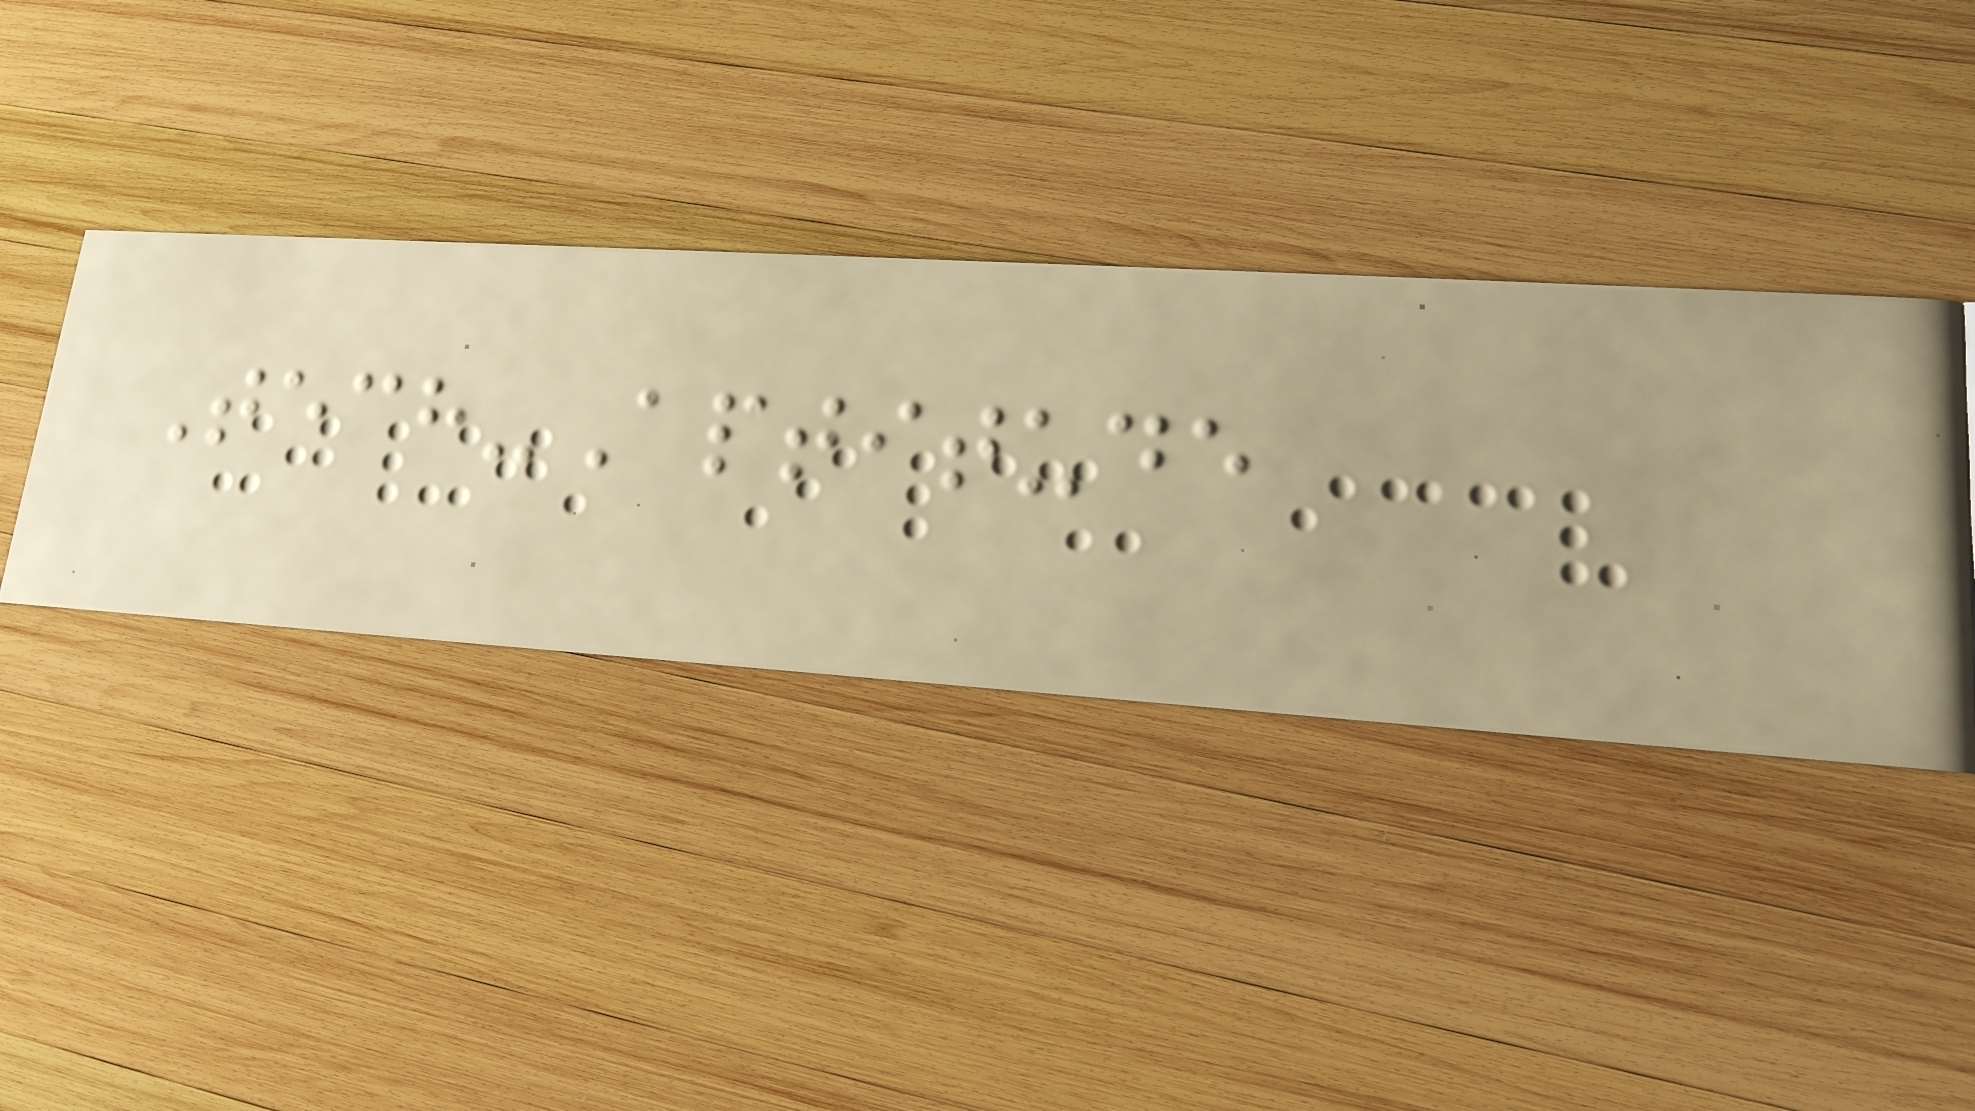Tech-Aptitude
